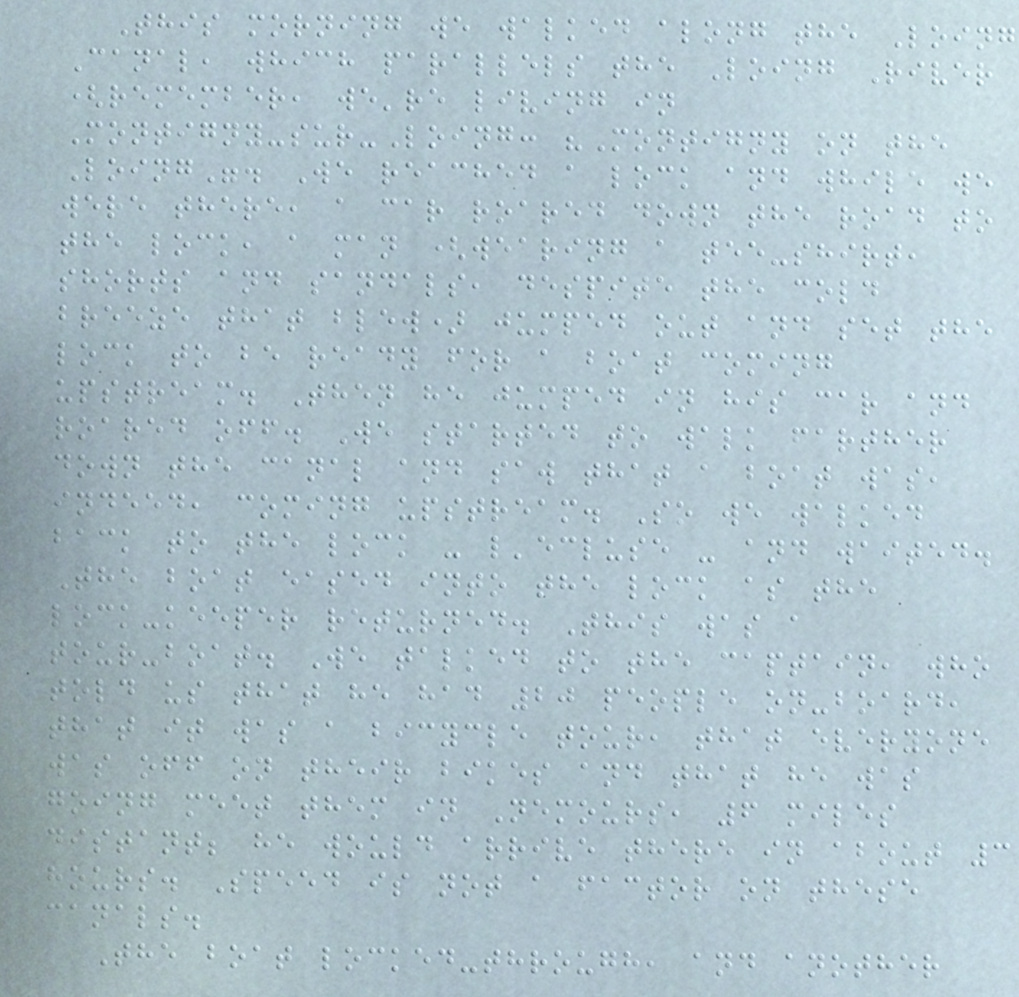This morning we walked along the Loing
Canal, which parallels the Loing River
(remember, we're living in
Montigny-sur-Loing: "Montigny on the
Loing". We reached a lock and while we
were there, a car roared down the road to
the lock, a man (wearing a tee-shirt,
shorts and sandals, despite the cold
breeze that blew) jumped out and set the
lock to be ready for a boat coming
upstream. Then he jumped in his car and
roared off. We started to walk farther
down the canal and saw that a boat was,
indeed, coming upstream. So we walked
back to the lock - l'ecluse - and waited.
The boat eased into the lock as the
lock-keeper returned. This was a
tour-boat. We talked to the captain, who
told us that he had 20 people on-board,
that it was a bicycle tour, that everyone
was off on their bikes and that he was
going meet them in Nemours, 6 miles
distant; he would arrive there in about 3
hours. Speed is not a factor on these
canals.
The boat locked-through, and another
